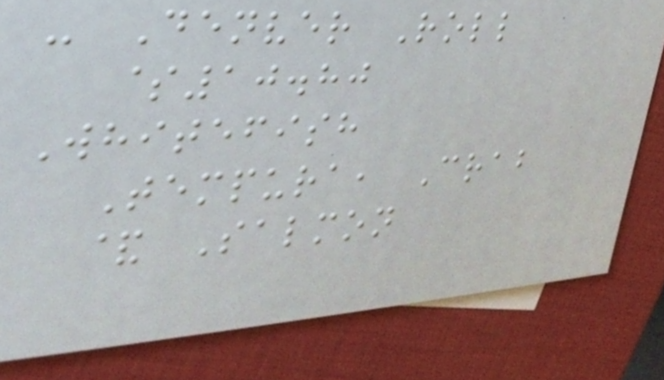- Denver Roll
$10.80
Whitefish
Tempura, Crab
& Salmon
